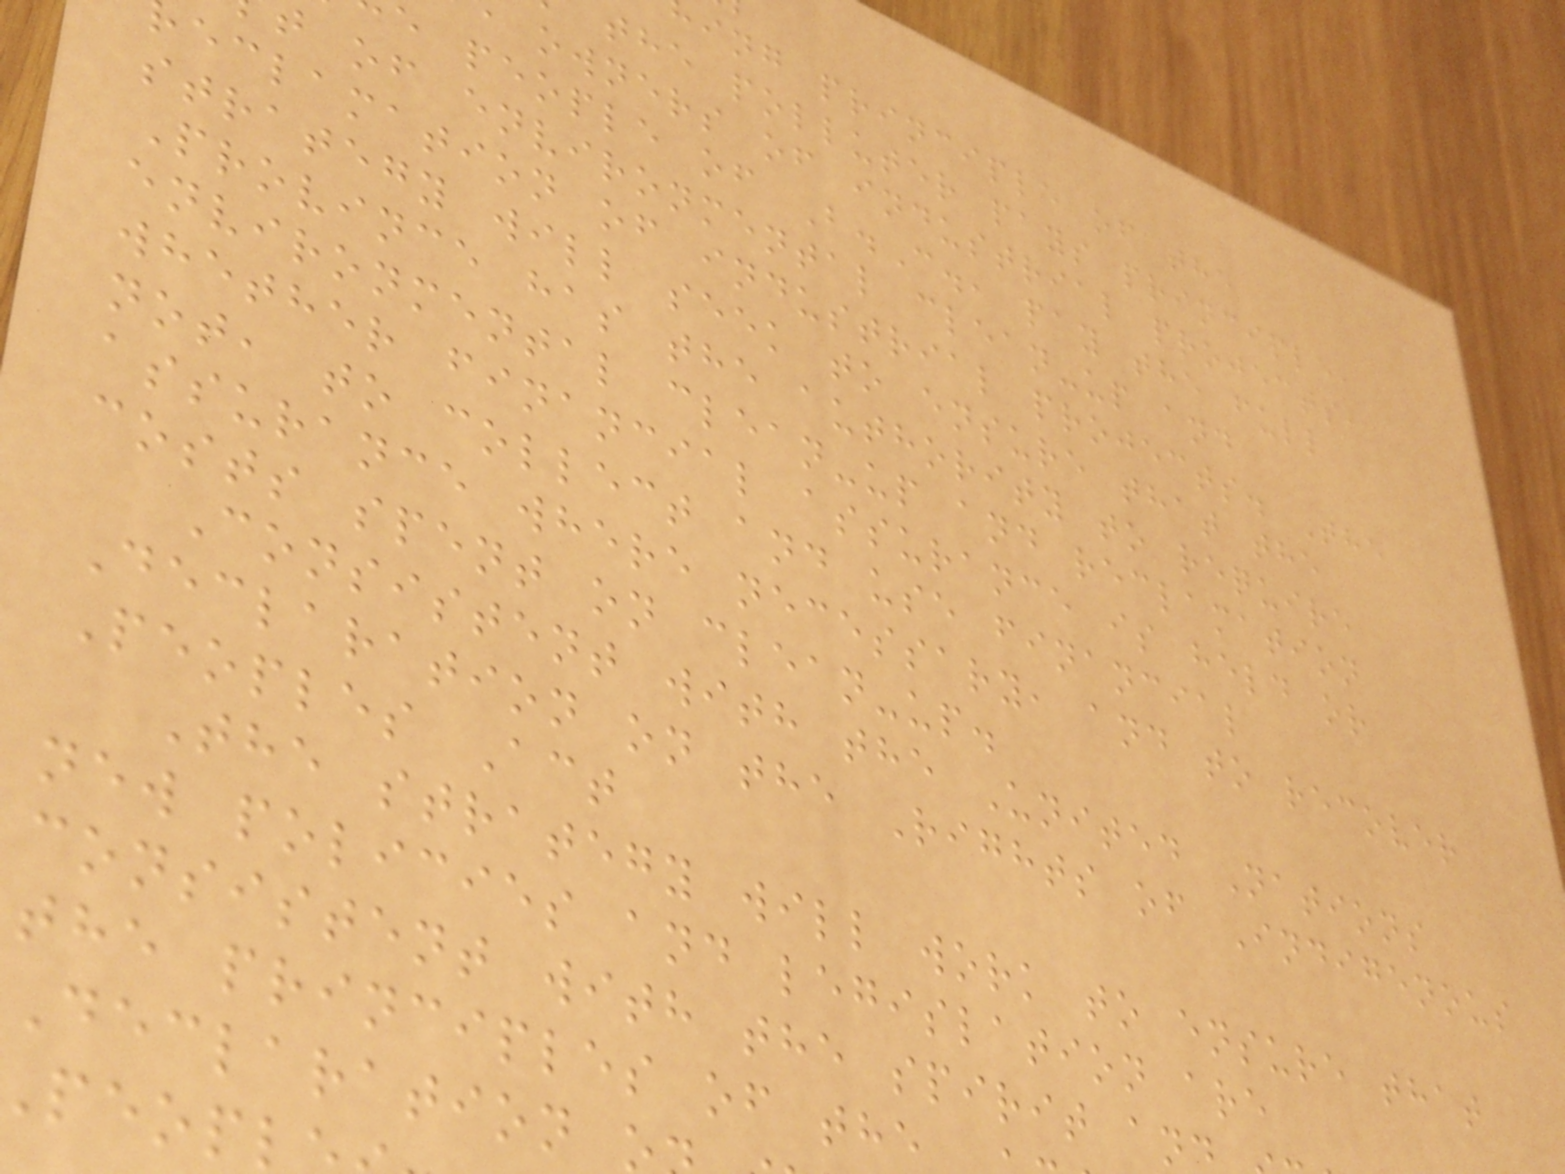ing principle of the
the polluter pays principle,
owners of industrial projects,
e people of B.C., pay the full
t of environmental clean-up and
eclamation of industrial projects. The
strategy will seek to ensure that the
Province has the authority to require
environmental clean-up and reclamation
whether financial assurance is held or
not, to collect and use financial
assurance where necessary, and to recover
costs spent on clean-up.
Consistent with the United Nations
Declaration on the Rights of Indigenous
Peoples Act
The strategy will work to ensure that
new policies and legislation are
consistent with the spirit an
the principles of the
Declaration
